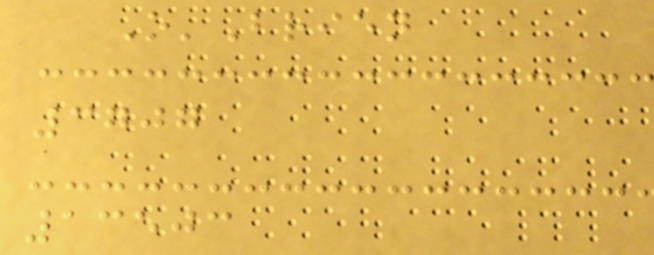O'Brien
3707
13503
